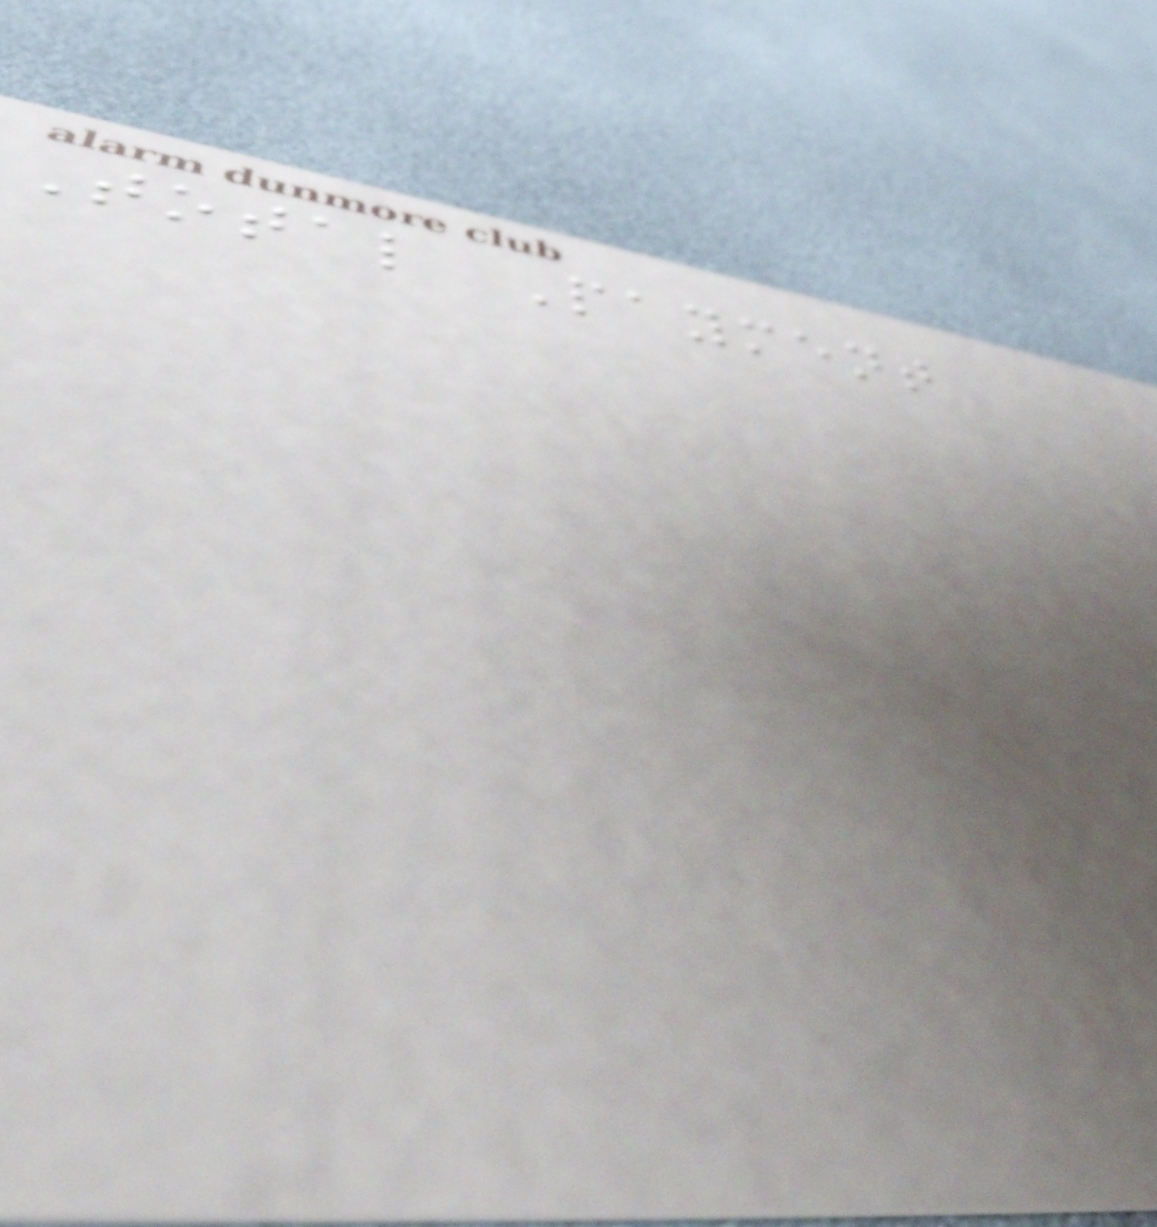Total Payment
